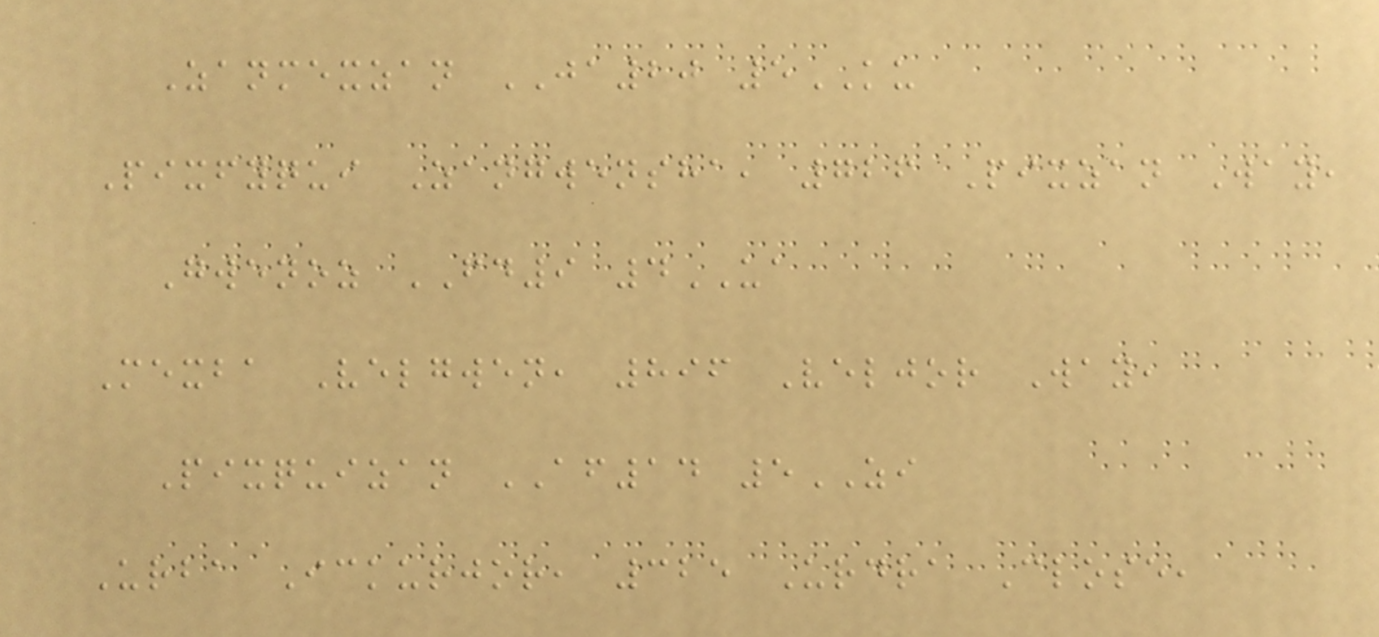Zanmexzan JA20 5KU
Pixfyqui Zangwensha, 726 Pixzan Way,
Gwenoz FD9 4UA
Mexba Velgwen, 896 Veljor Way,
Pixquizan AF14 5ZI
Urba Ickurjor, 325 Urdra Close,
